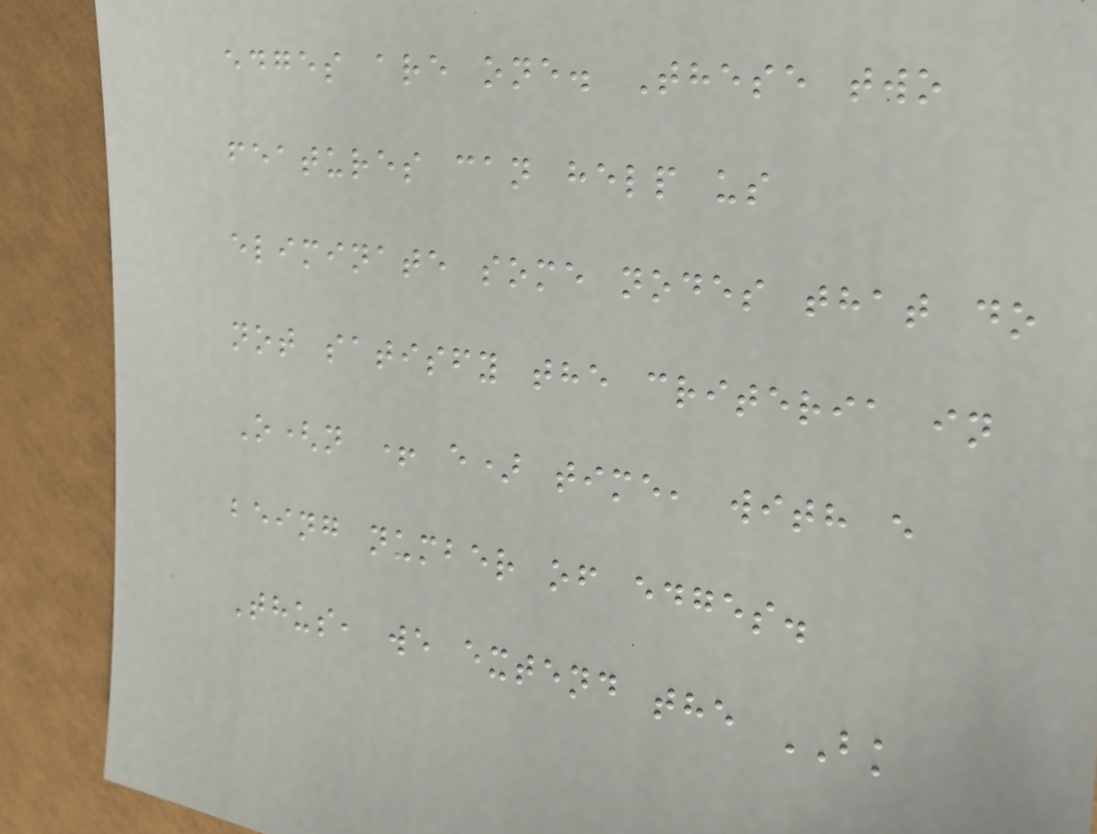edges are one. These two
features can help us
eliminate some nodes that do
not satisfy the criteria in
O(n + e) time, with e
being number of edges.
Thus, we extend the BK
